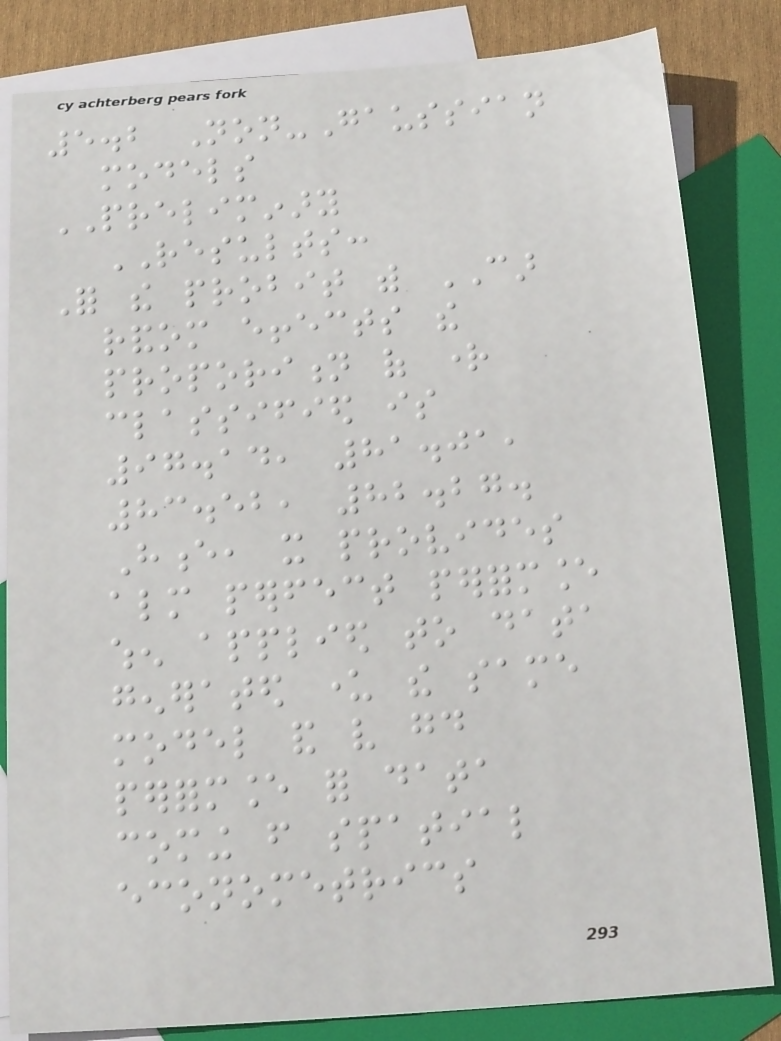5.2 Non-Gaussian
models
PRELIMINARY
RESULTS:
For the probit with CAR
random effects the
proporition of right
classified is
97.14, 81.01,
83.52, 82.27.
Hence, it provides
almost perfect performance
when applied to data
generated under the same
model and very good
performance for data
coming from spatial
econometrics
